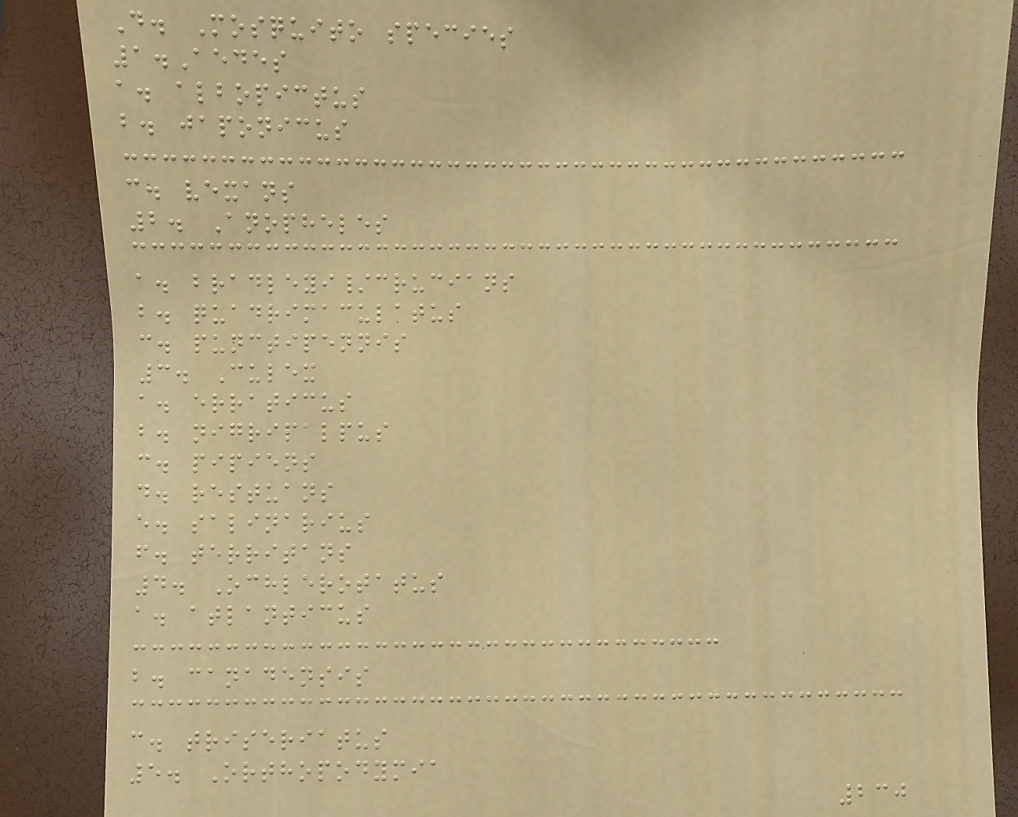D. Mosquito species
1.Aedes
a. albopictus
b. japonicus
c. vexans
2. Anopheles
a. bradleyi/crucians
b. quadrimaculatus
c. punctipennis
3. Culex
a. erraticus
b. nigripalpus
c. pipiens
d. restuans
e. salinarius
f. territans
4. Ochlerotatus
a. atlanticus
b. canadensis
c. triseriatus
5. Orthopodymia
230
